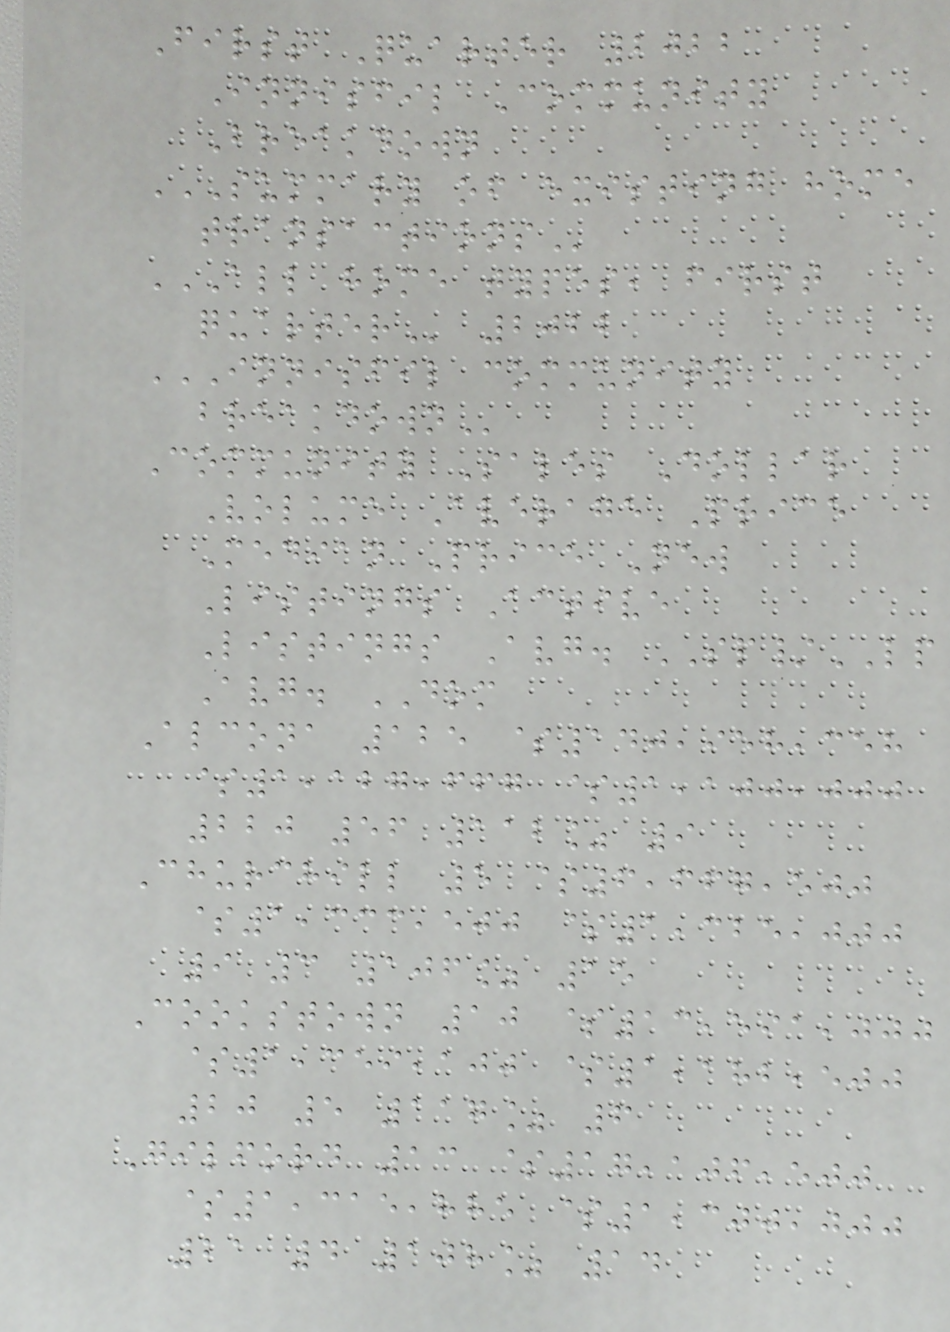First Quarter 2022
Innisfil Community
Breakdown
SUMMARY OF EXISTING HOME
TRANSACTIONS
ALL HOME TYPES, FIRST
QUARTER 2022
INNISFIL COMMUNITY
BREAKDOWN
Community Sales Dollar
Volume Average Price
Median Price New
Listings Active
Listings Avg. SP/LP
Avg. DOM
Alcona 125 $140,958,358
$1,127,667 $1,100,000
220 56 112% 9
Churchill 5 $6,667,500
$1,333,500 $1,325,000
9 3 106% 15
Cookstown 10 $13,591,000
$1,359,100 $1,182,500
20 5 117% 6
Gilford 13 $17,106,500
$1,315,885 $1,300,000
21 4 108% 14
